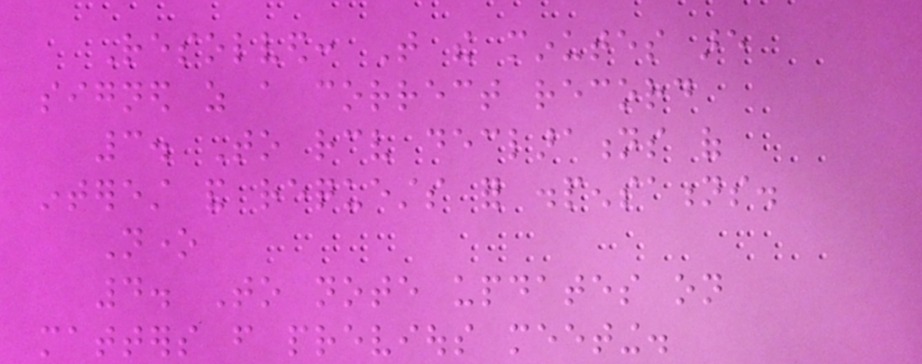Resolved: That the minutes are
signed as a correct record
3. To receive declarations of
interest and requests for dispensations.
None
4. To note updates on
matters from previous meeting.
